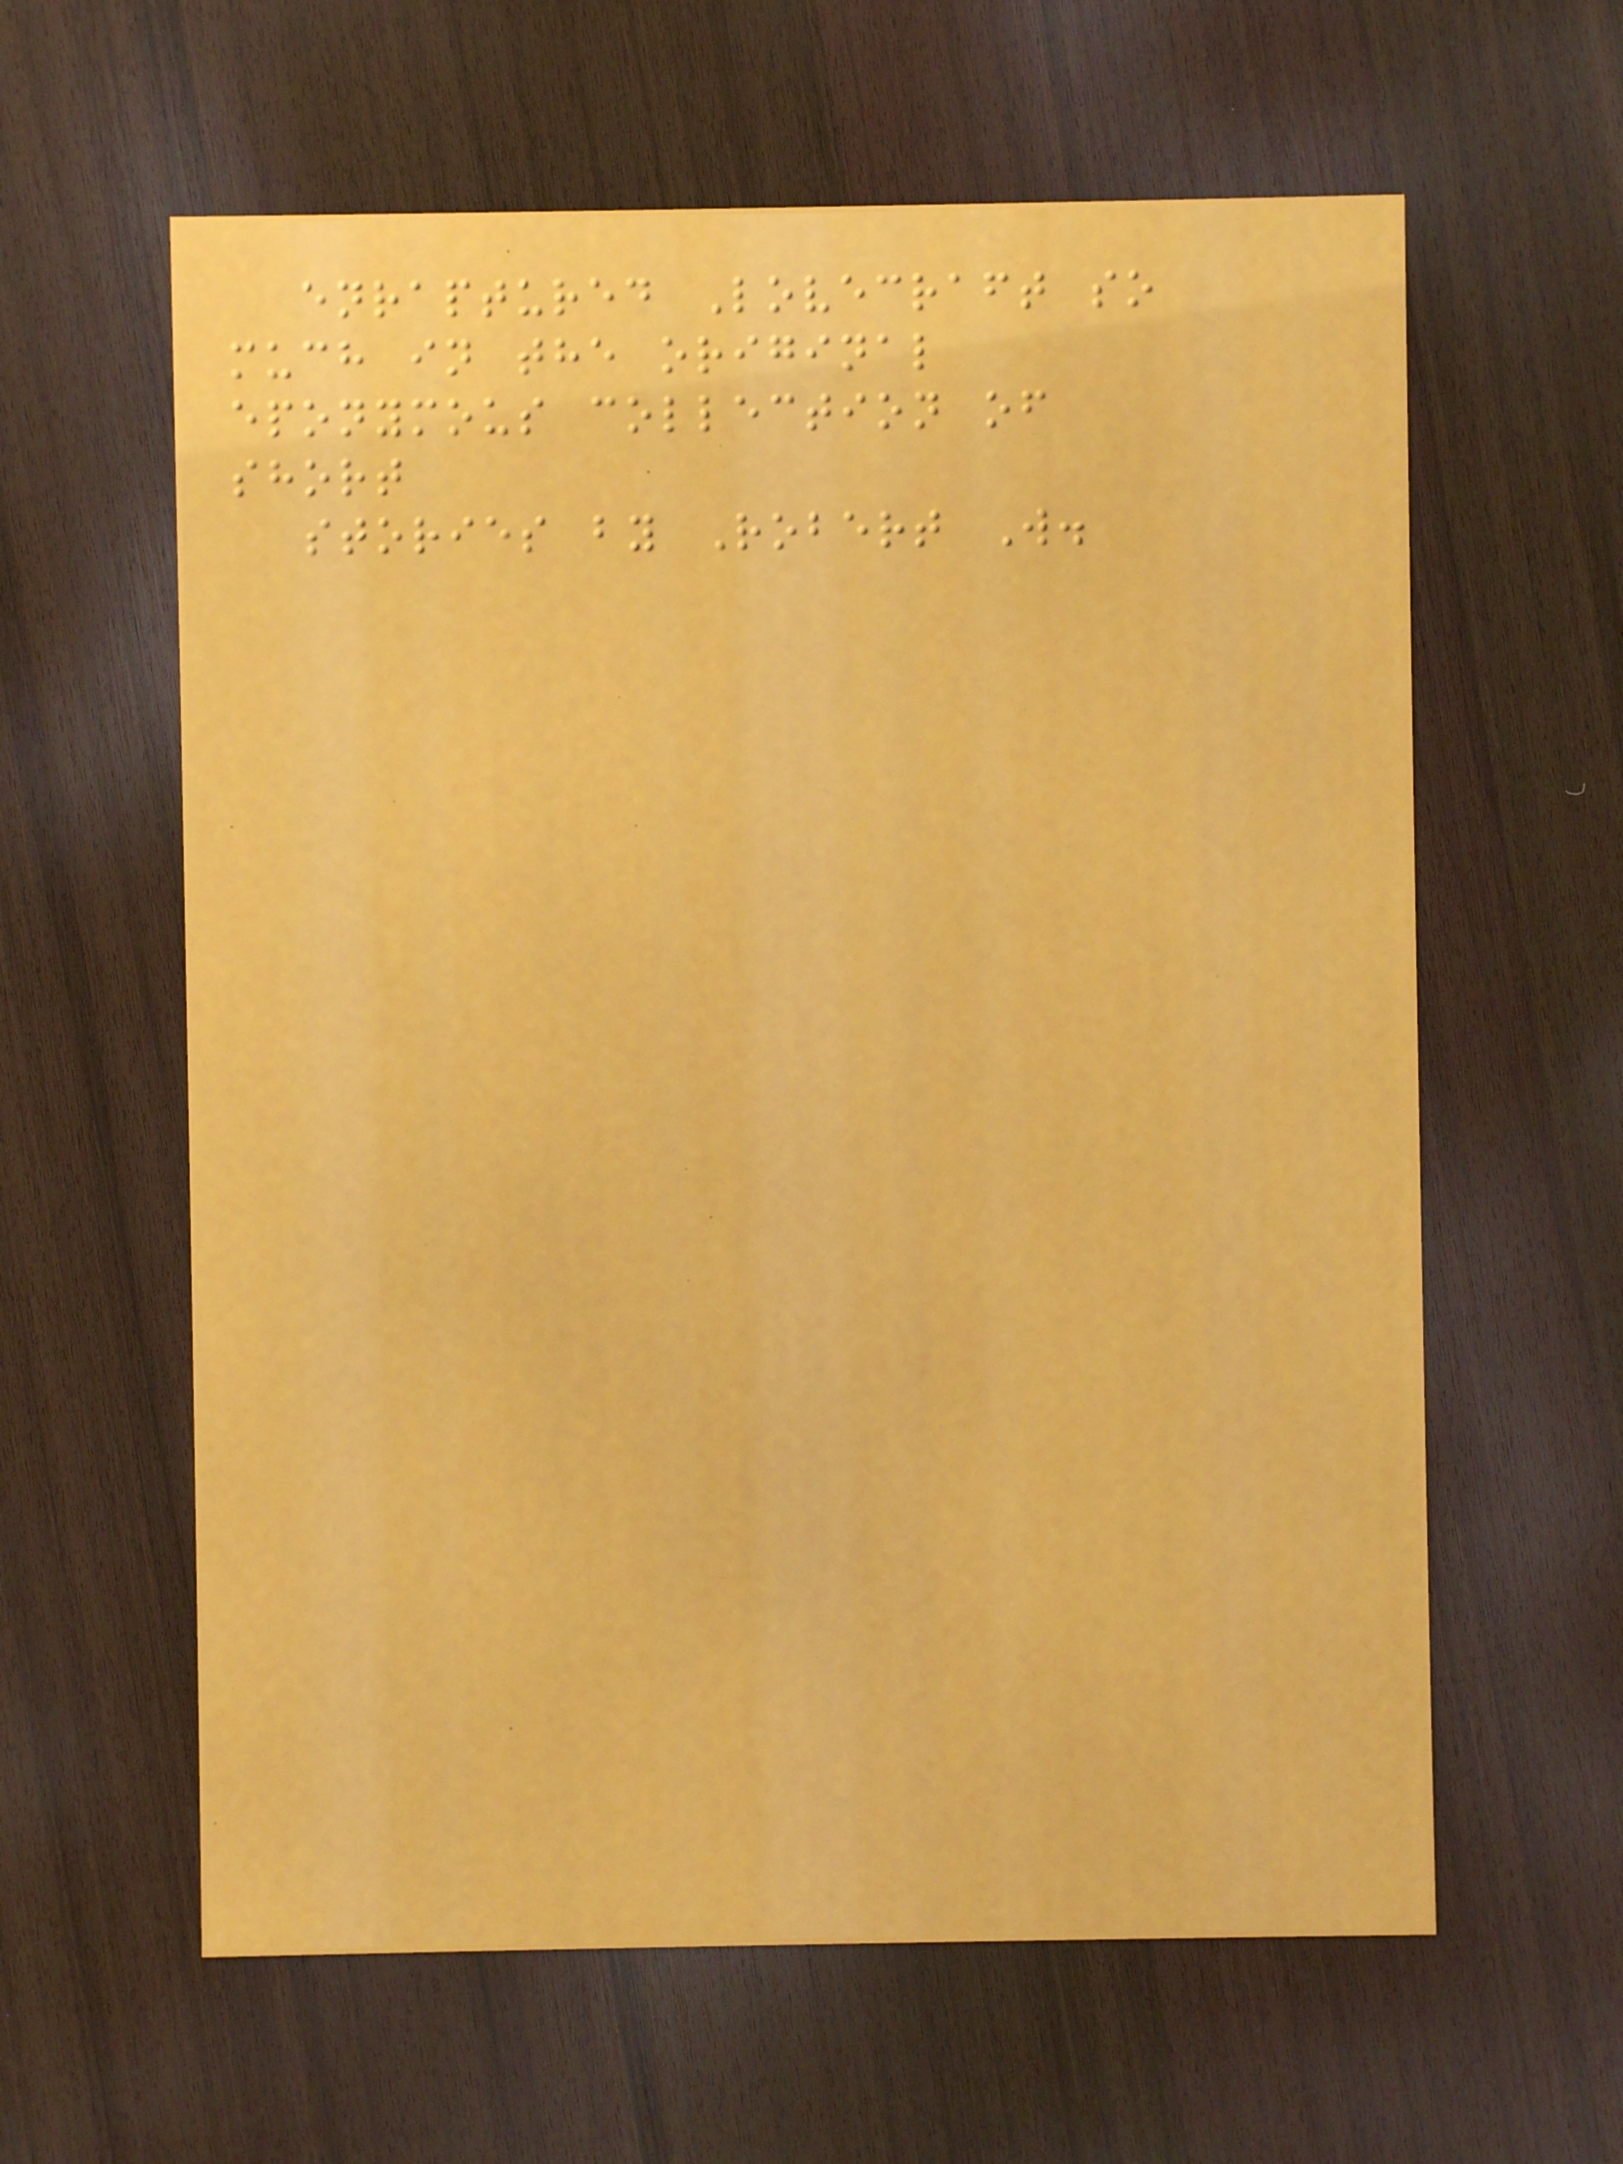enraptured Lovecraft so
much in the original
eponymous collection of
short
stories by Robert W.
